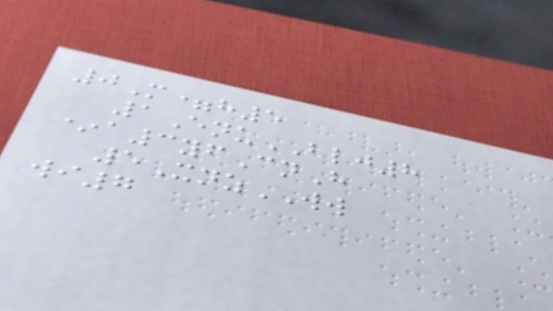0M=h5
1EnuBLJ8
*a3yfCnH
5XnzWW
wi7
